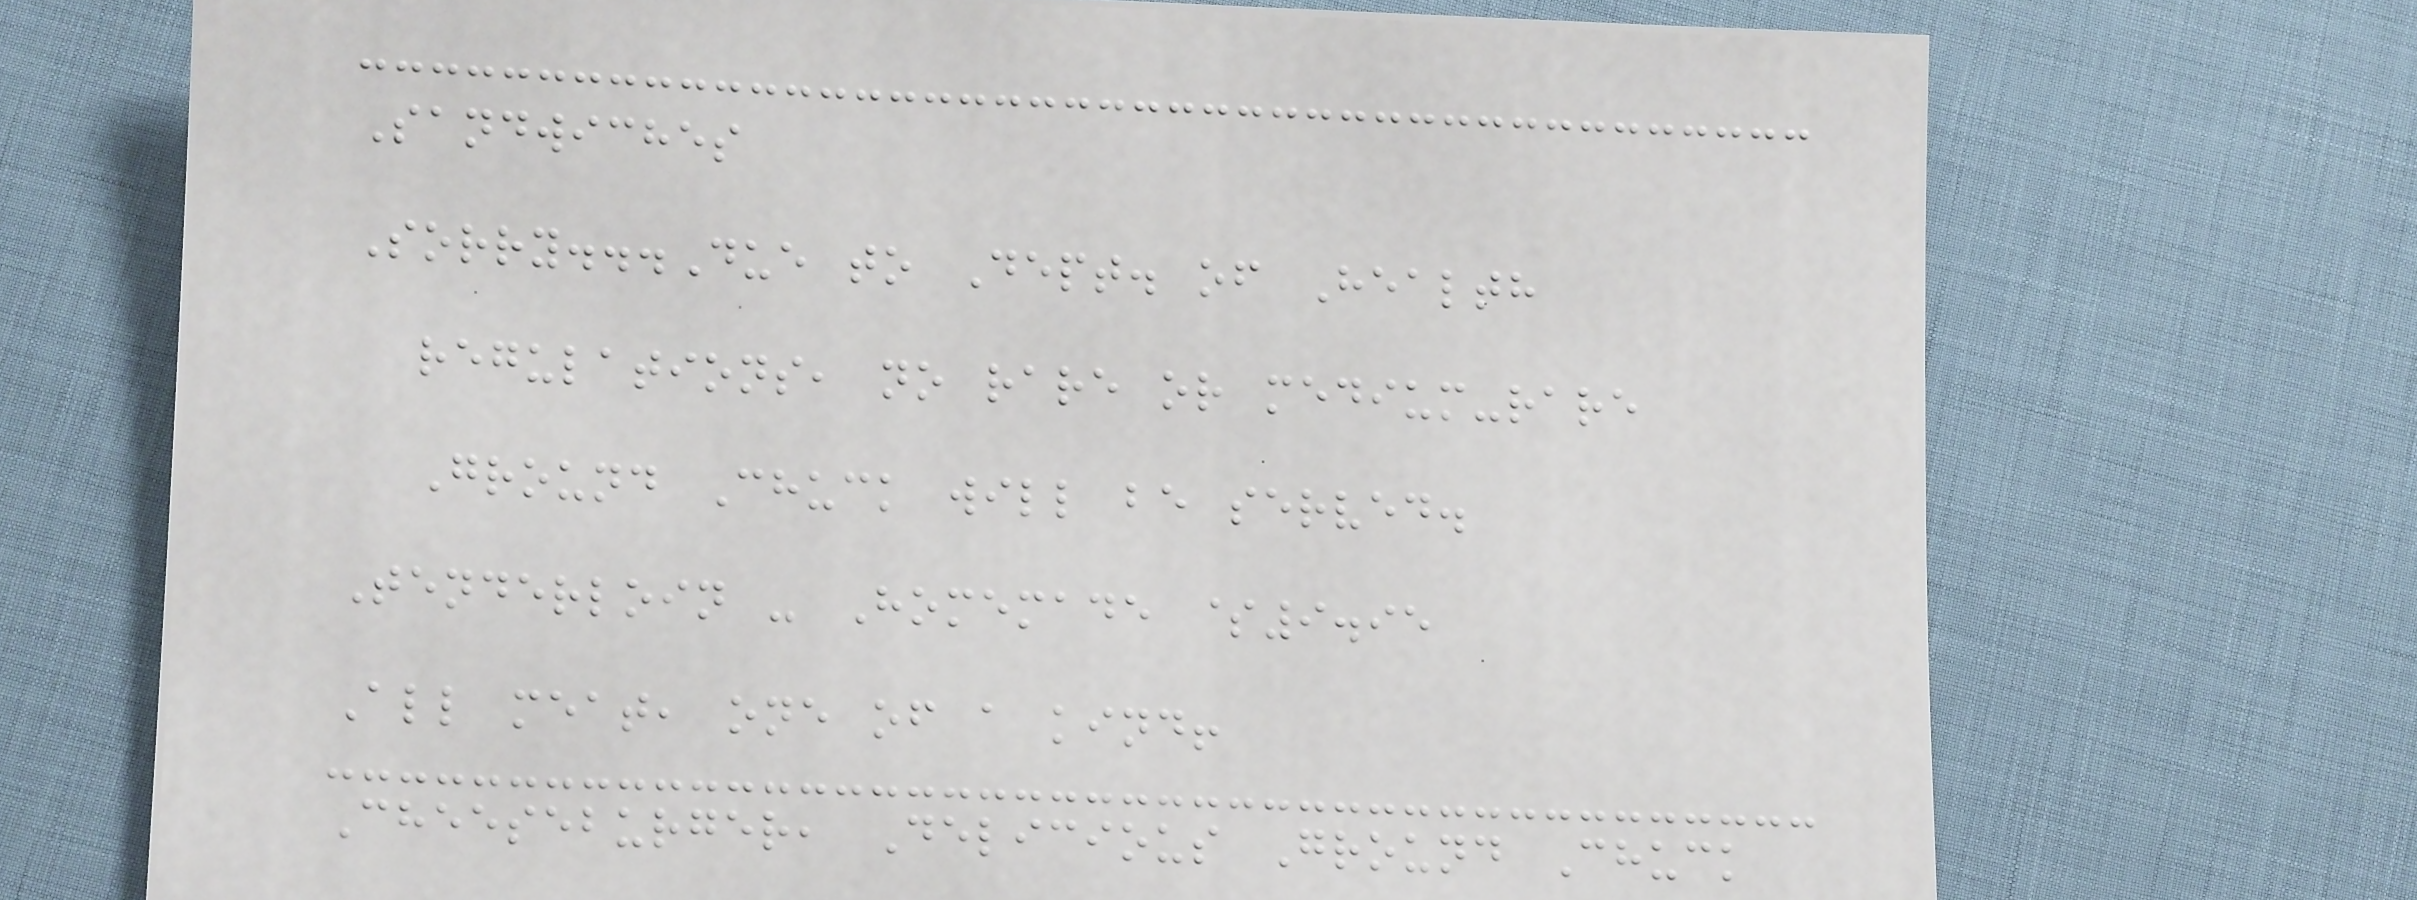Sandwiches
Sorry...Due to Dept. of Health
regulations, no rare or medium-rare
Ground Chuck will be served.
Tenderloin - Homemade $9.95
All meat, one of a kind!
Cheeseburger, Delicious Ground Chuck
